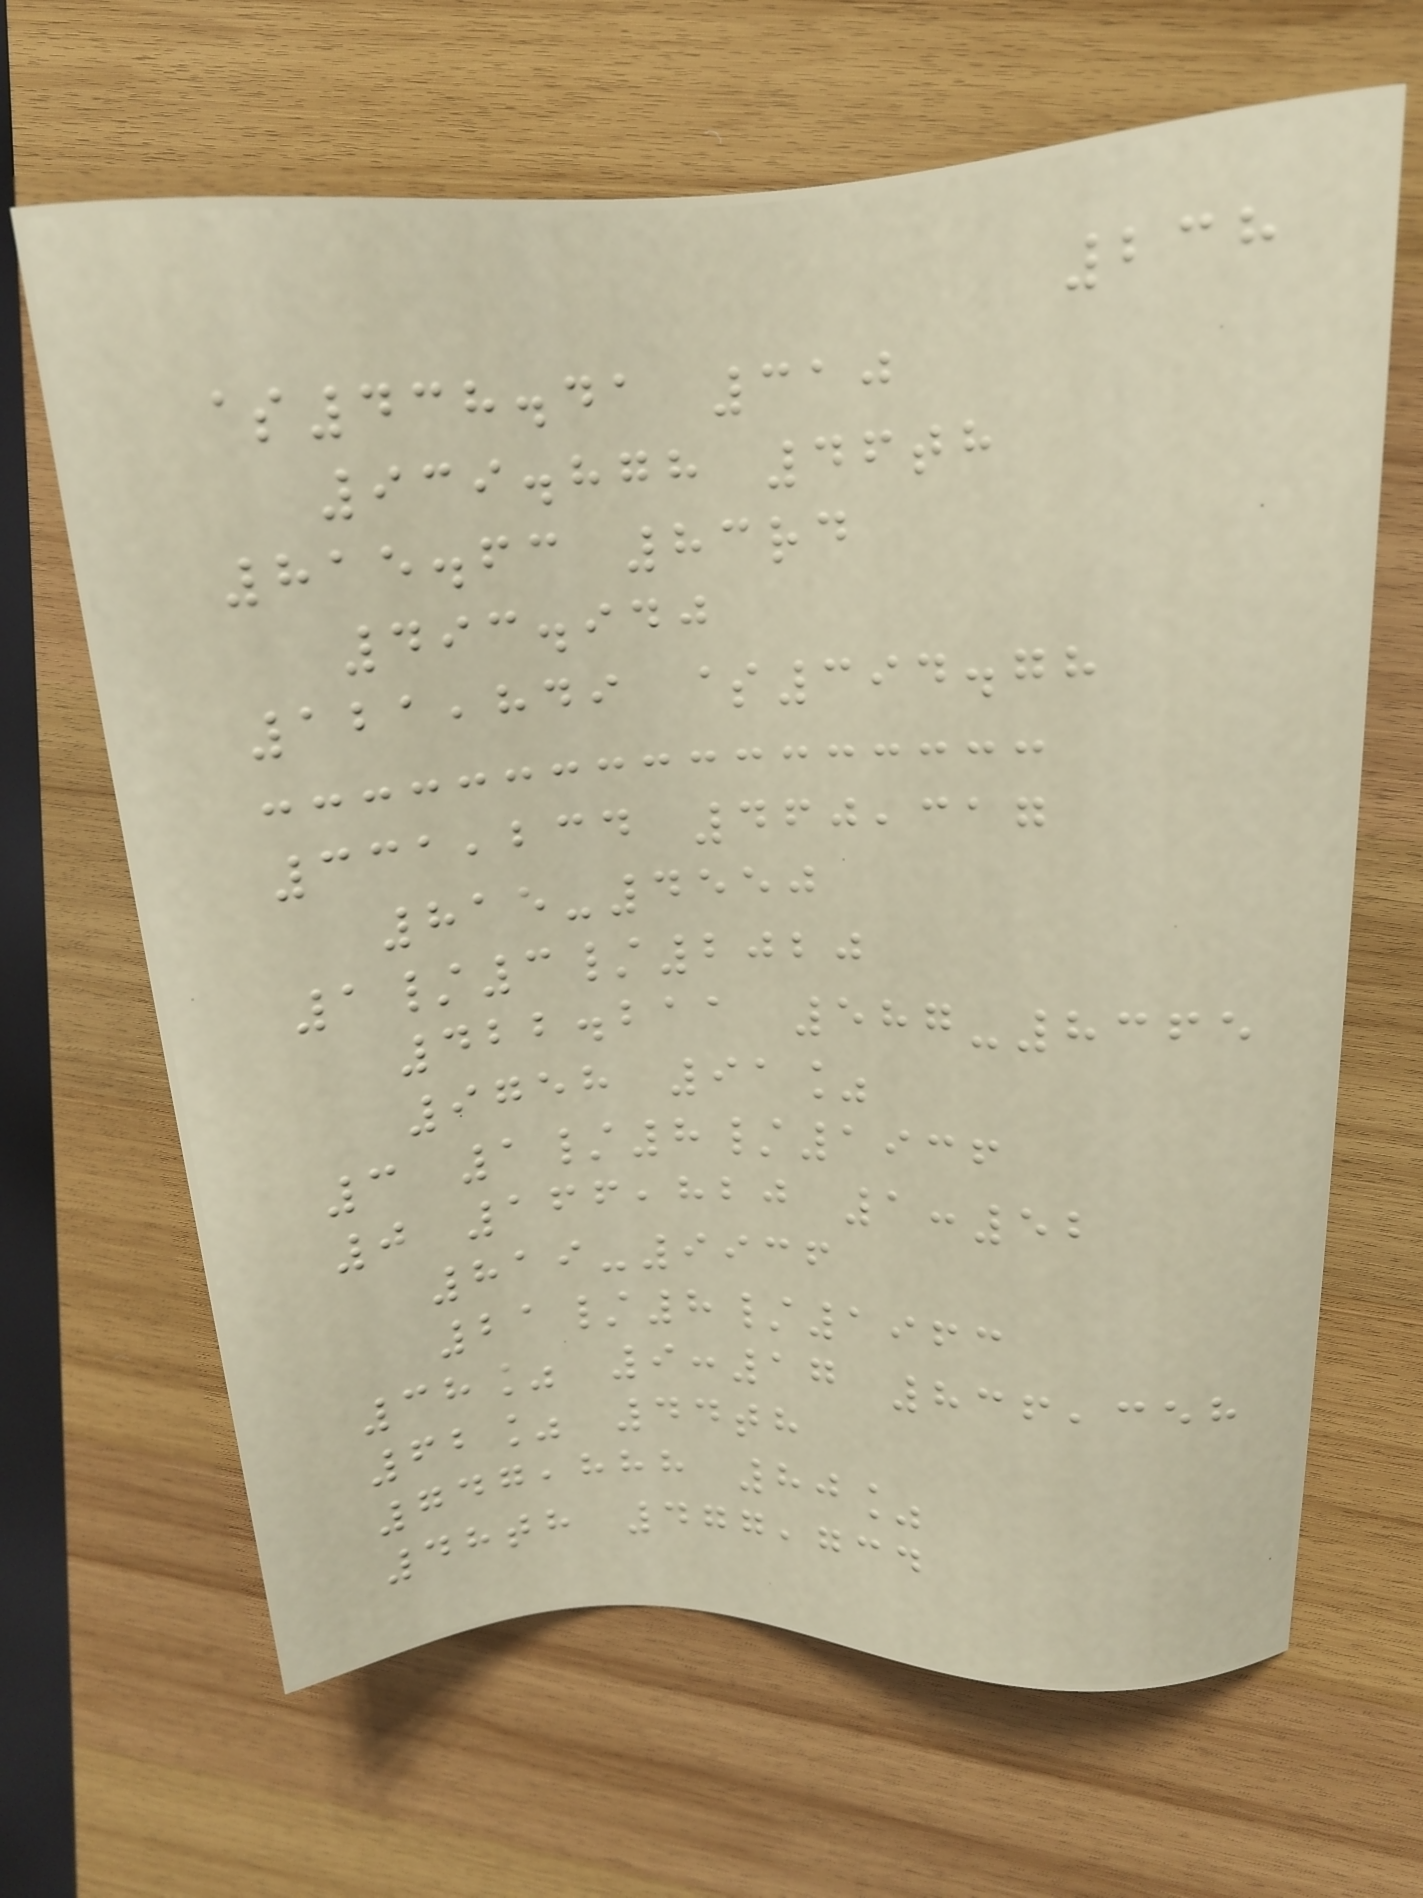238
$438.41 310
939.878 46th
815.63 83rd
493.940
121,849 $394.78
331,234 460,317
815-4550
1/3/2020
422.211 587-8365
9758 91%
3 1/8/1936
0 166,820 1:52
819-9936
21/8/1963
38% 9:17 836,358
62% 44th
747,888 80%
48th 477,734
